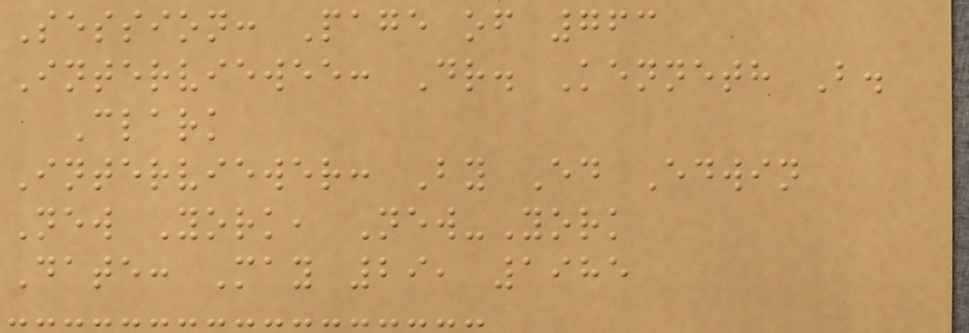Session: Page of 763
Interviewee: Dr. Kenneth B.
Clark
Interviewer: By Ed Edwin
New York, New-York
Date: May 29, 1985
